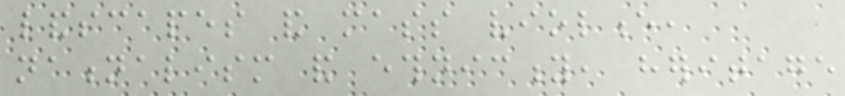landscapes and mass violence,
nationalism and ethnicity, heritage
